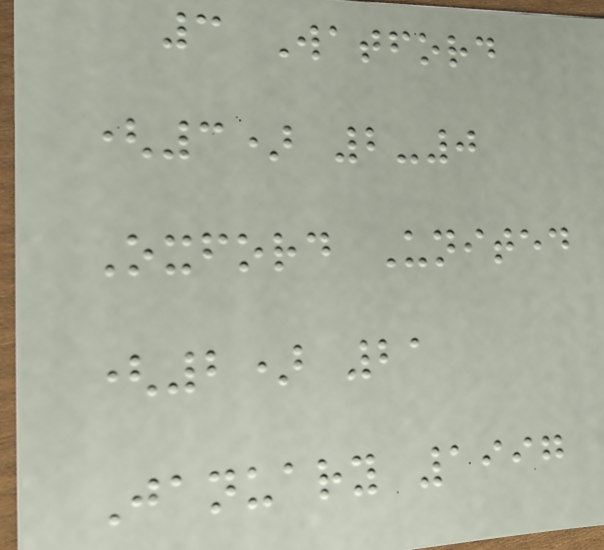3 Watford
(3) 2-0
Oxford United
(2) 21
January 1997
